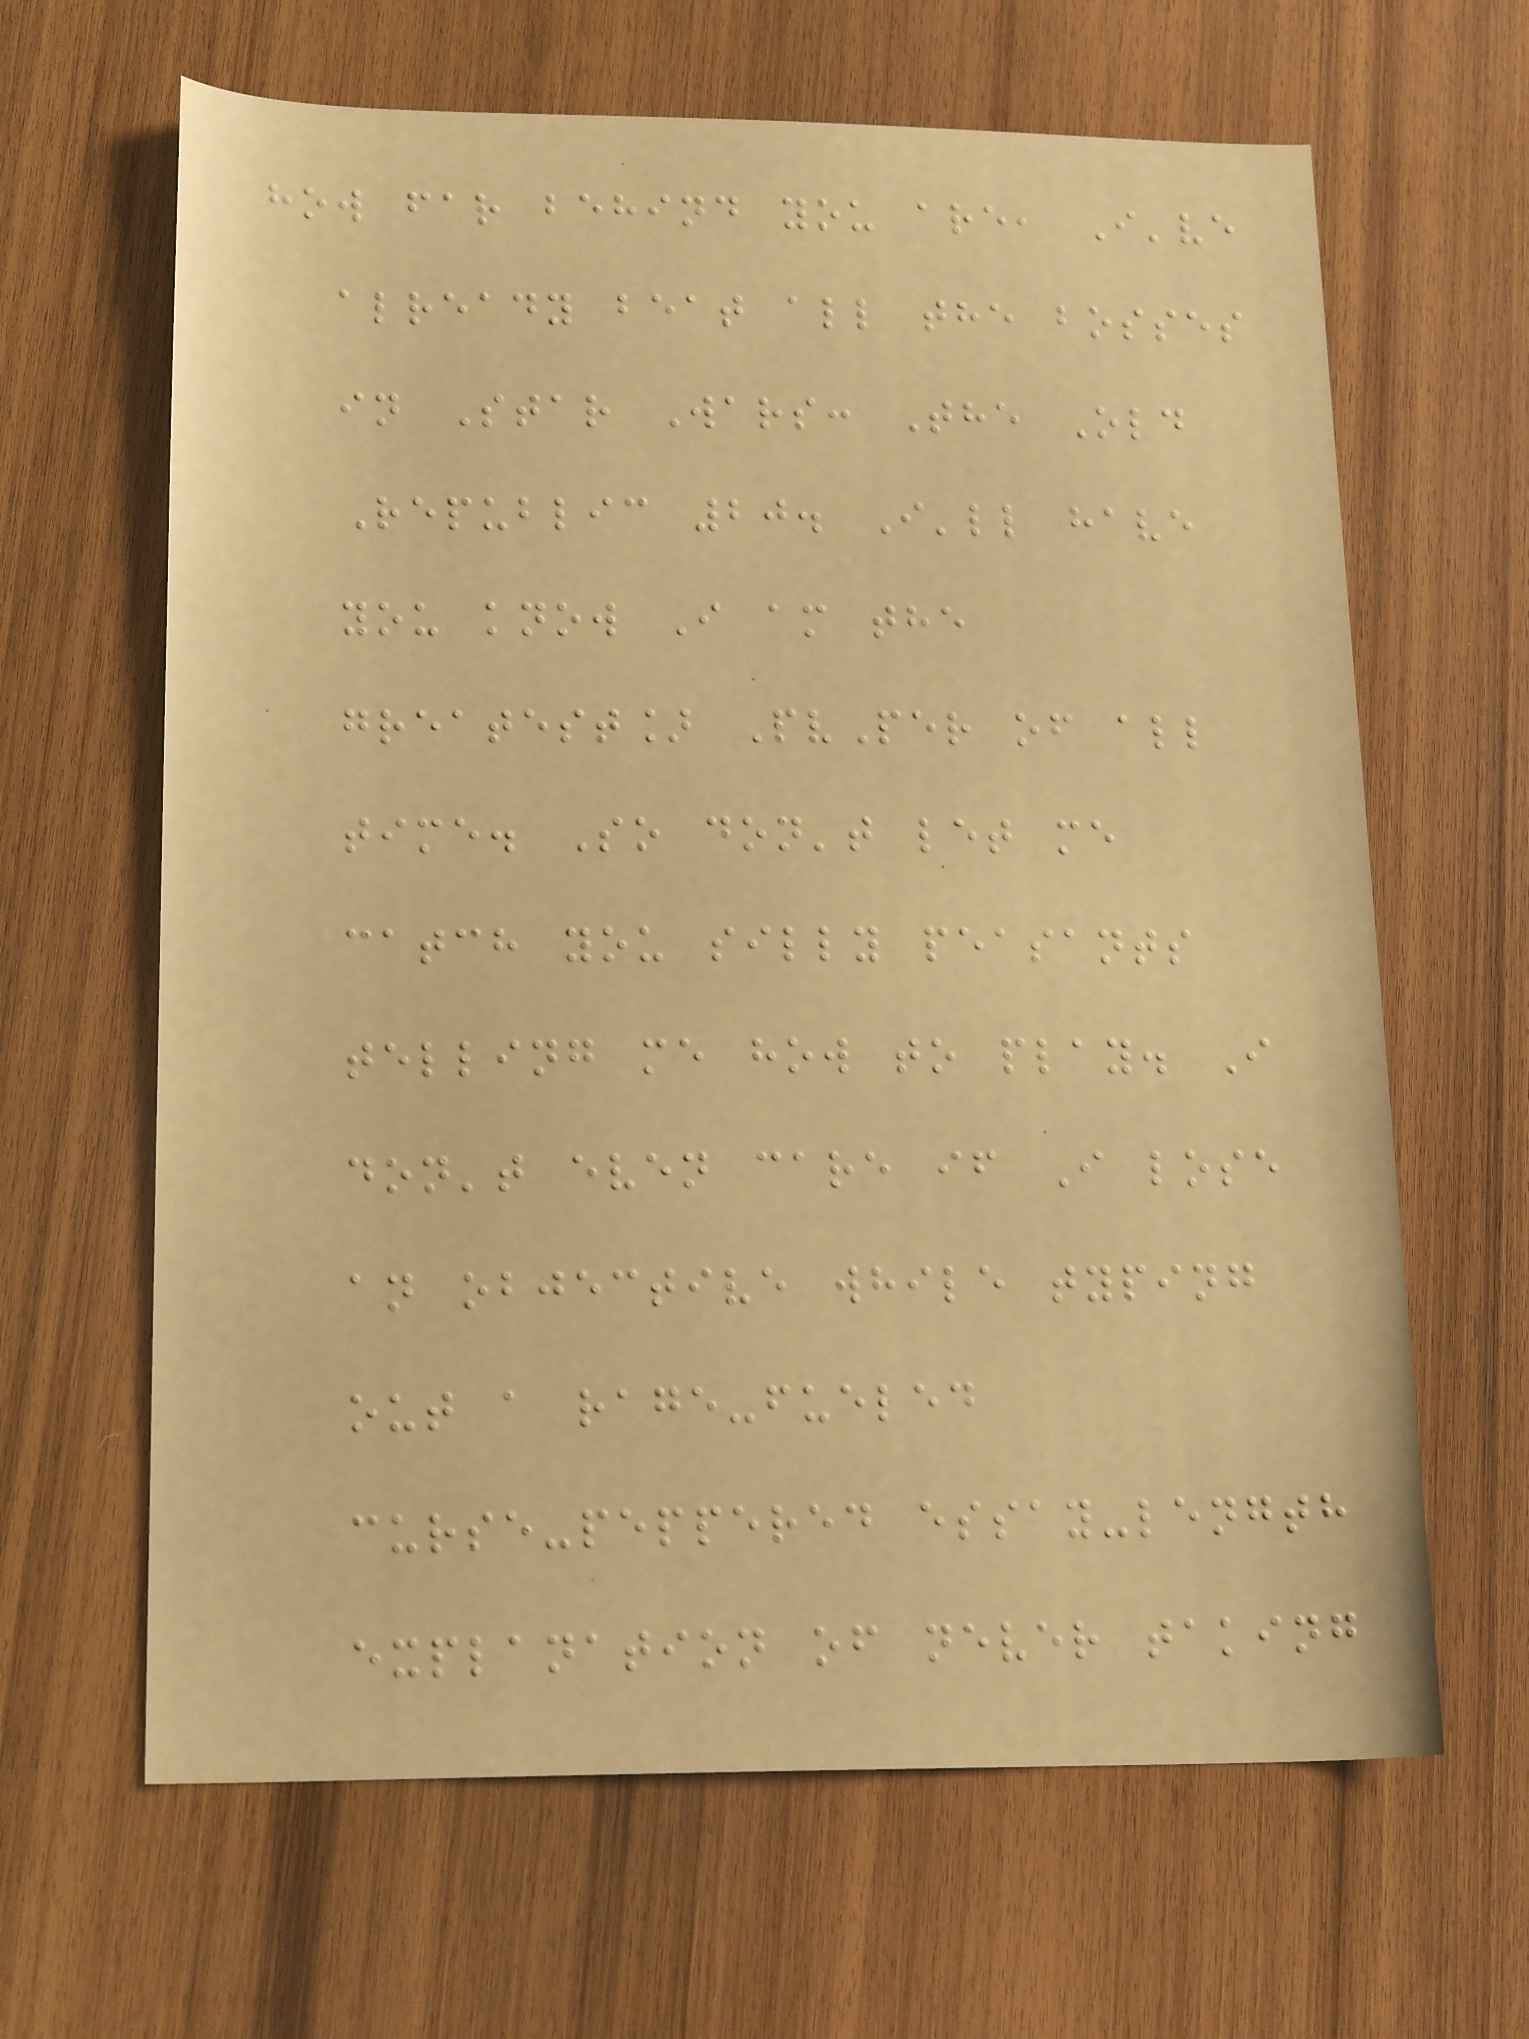how far behind you are, I've
already beat all the bosses
in Star Wars: The Old
Republic 20. I'll have
you know I am the
greatest] PvPer of all
time. So don't let me
catch you silly peasants
telling me how to play. I
don't even care if I lose
an objective while typing
out a rage-fueled
curse-peppered essay-length
explanation of never taking
